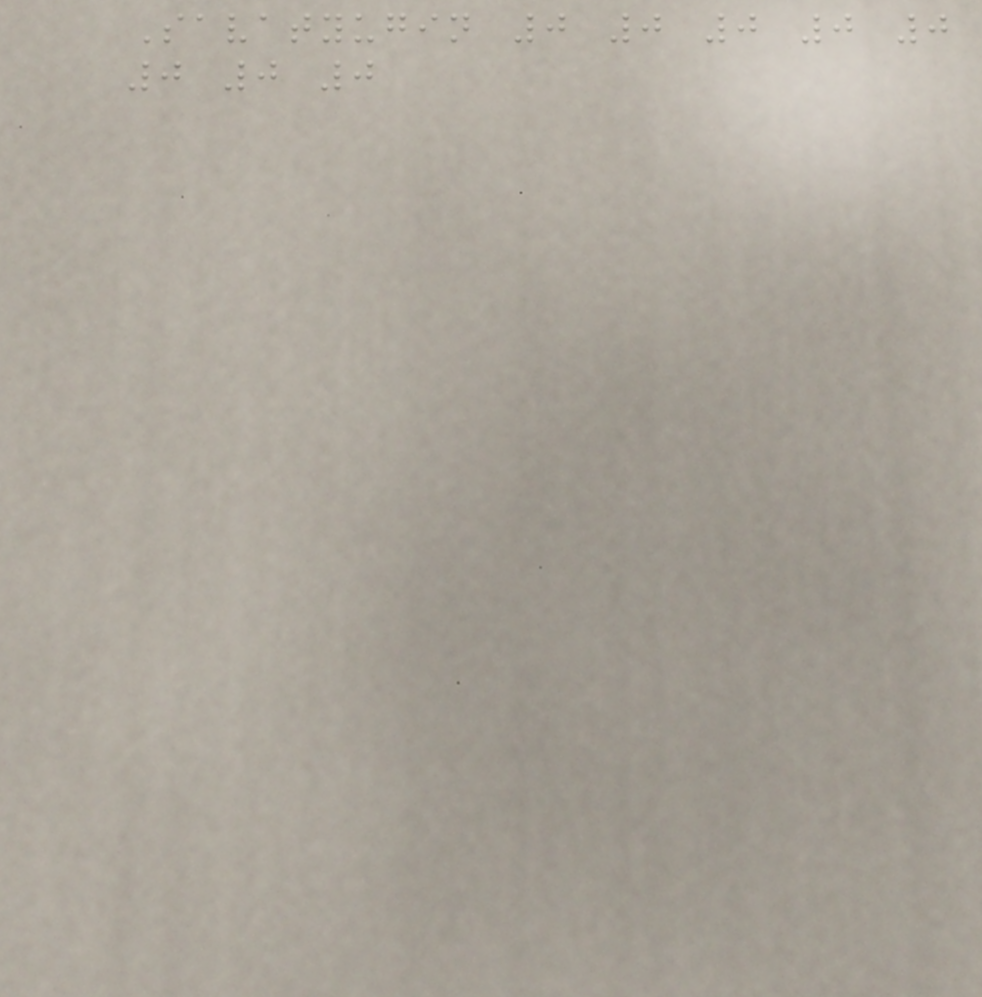Savatyugin 0 0 0 0 0
0 0 0
